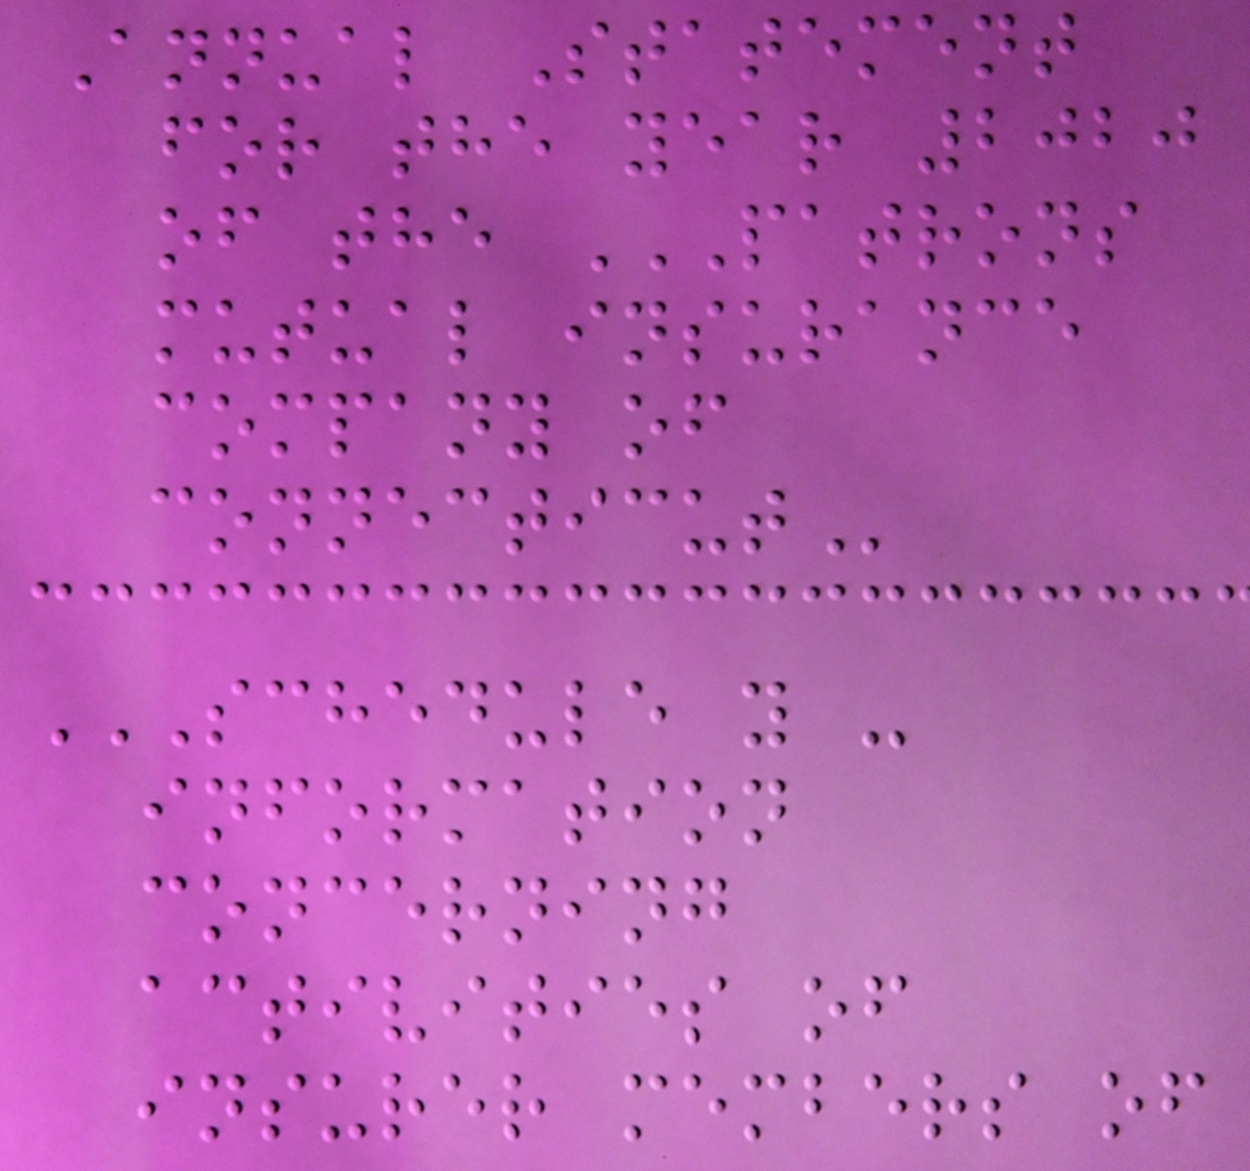Annual Statement
for the year 2020
of the PATRONS
MUTUAL INSURANCE
COMPANY OF
CONNECTICUT
SCHEDULE Y -
INFORMATION
CONCERNING
ACTIVITIES OF
INSURER MEMBERS OF
